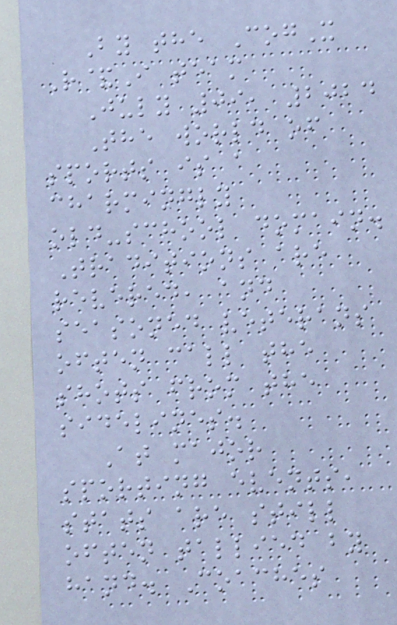By the CogX
R&I team
July 09, 2024
The world of
sports is a
charmingly
old-school domain.
Traditions are
revered, and
seasoned veterans
often call the
shots from the
sidelines.
At major
sporting events,
stats are still
often tallied by
hand. Coaches
